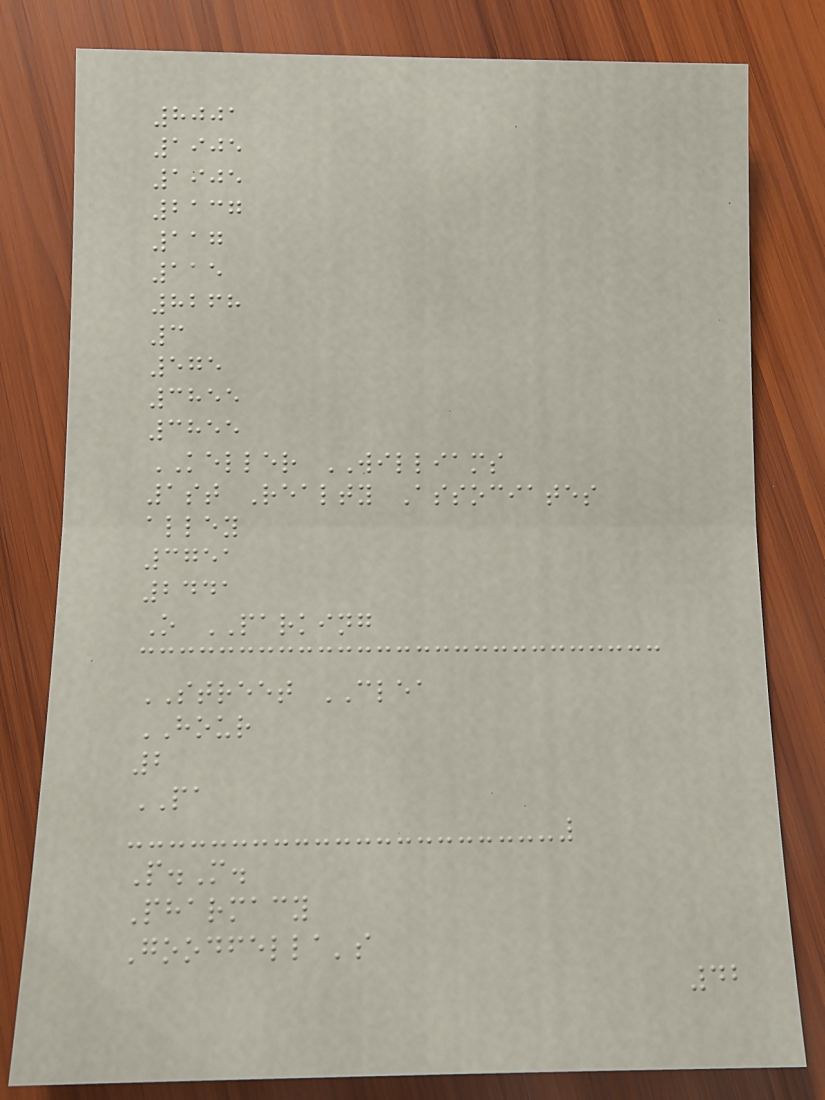8001
1905
1905
2137
117
115
8268
3
575
3855
3855
KELLER WILLIAMS
1st Realty Associates
alley
3751
2441
O PARKING
STREET CLEA
HOUR
2
PA
P.M.
Pharmacy
Goodfella's
42
